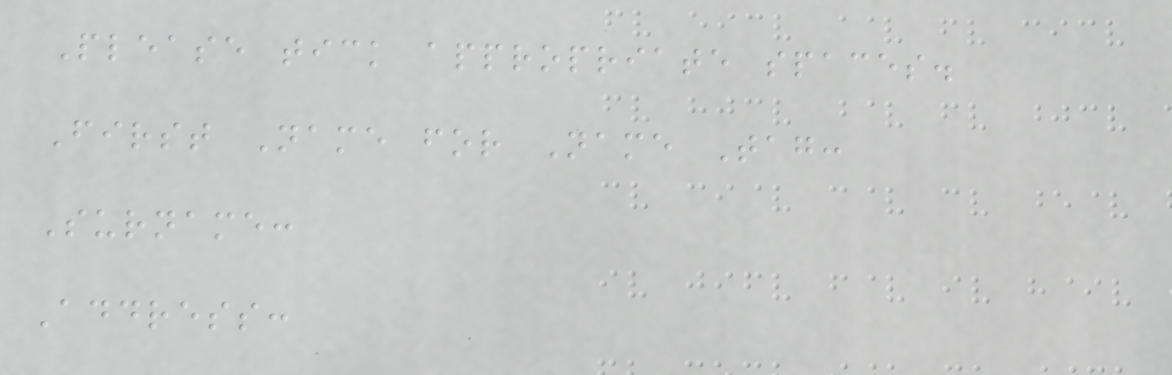Please tick appropriate spaces.
First Name for Name Tag:
Surname:
Address:
